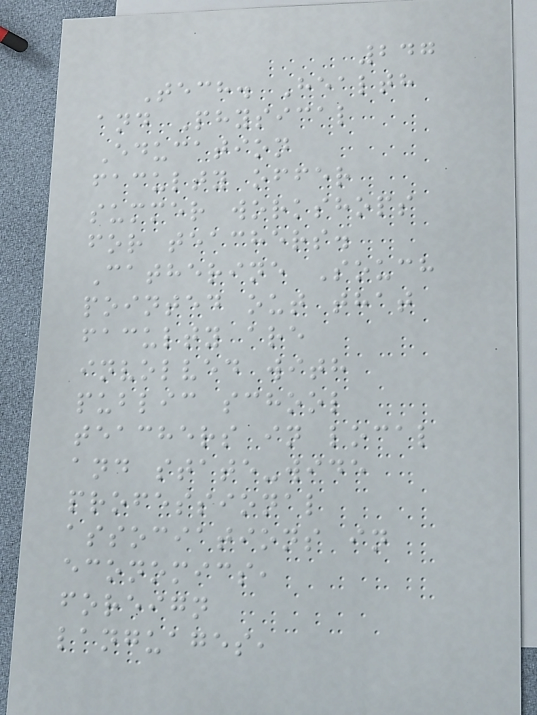247
Tech. Health
and Physical
Education
faculty offer
summer workshops
for teachers.
Catherine Souch
pointed out that
faculty are
involved with
public school
teachers in local
and state-wide
professional
associations in
economics,
foreign
languages,
